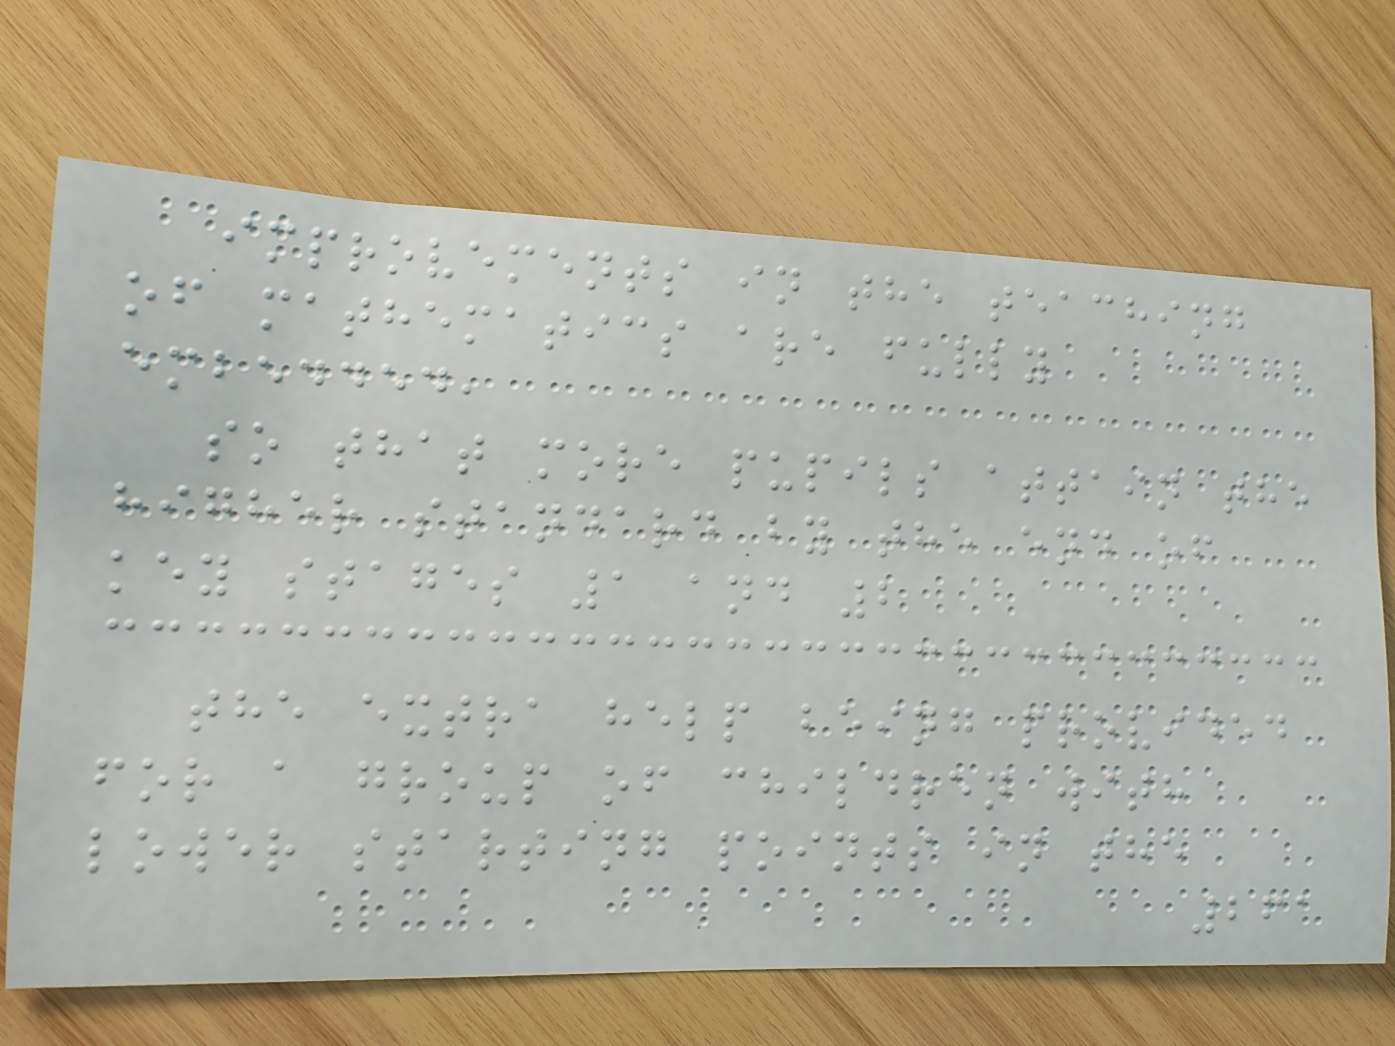improvements in the teaching
of mathematics are fully
embedded,
so that more pupils attain the
higher standard by the end of
key stages 1 and 2
the extra help being provided
for a group of children with
lower starting points in the
261
